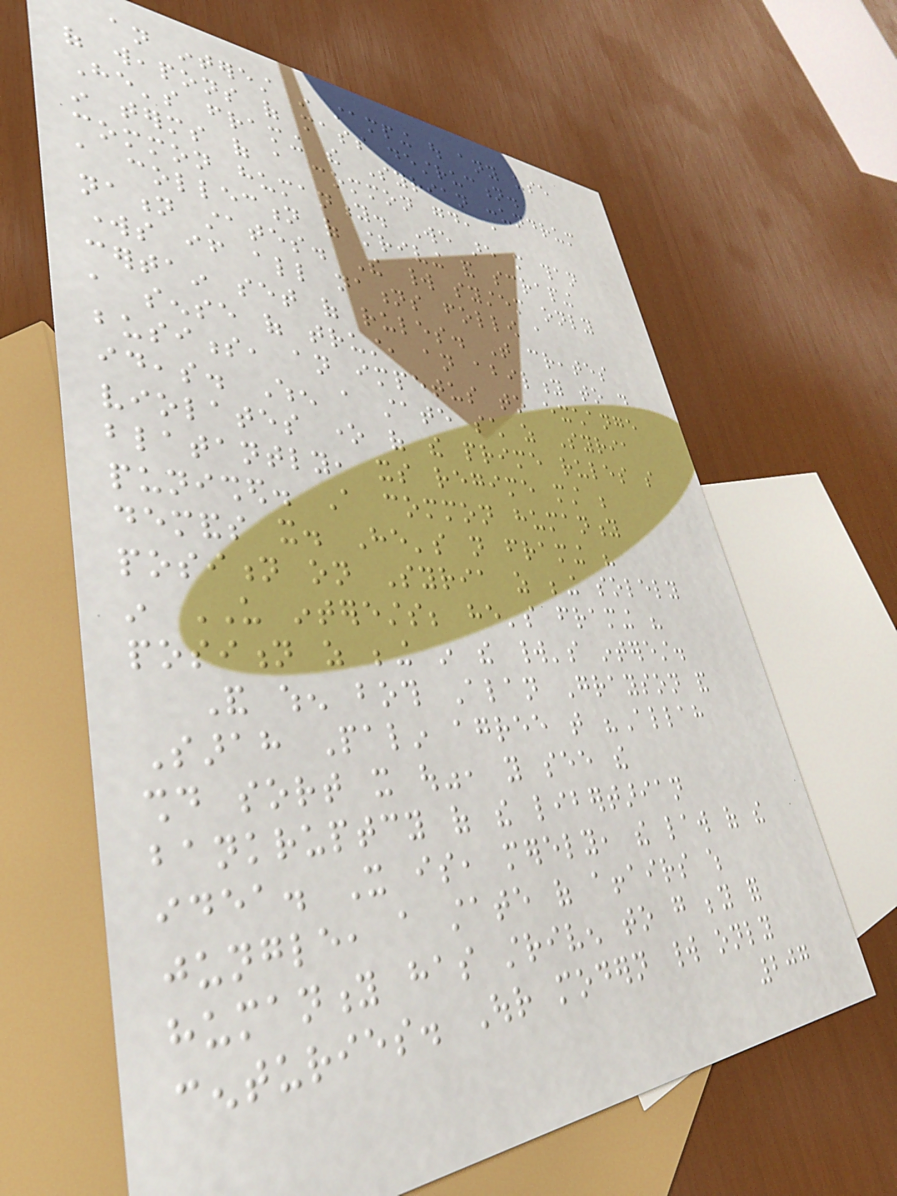an interest in stamping out any use
of weapons of mass destruction.
He's framing the Syrian conundrum
in terms of a common good, a
common humanity. We are more than
a collection of striving and scraping
nation states. The world system only
works if all nations follow a
certain set of rules. That creates
a sense of trust, an ability to do
business, an impetus to exchange
ideas. When a state such as Syria
violates one of the prime rules so
blatantly, its regime must be
punished. A common humanity
demands it. He's not framing his
position on Syria as being solely
in US interests; he's framing his
position as being in the world's interest.
And when both Alan Grayson and
Sarah Palin agree that "Allah
should sort it out", you see the
bankruptcy of the libertarian
idea. It is, merely, the law of the
jungle, a state of affairs which
humanity has striven to go beyond for
centuries. Our modern world only
207
